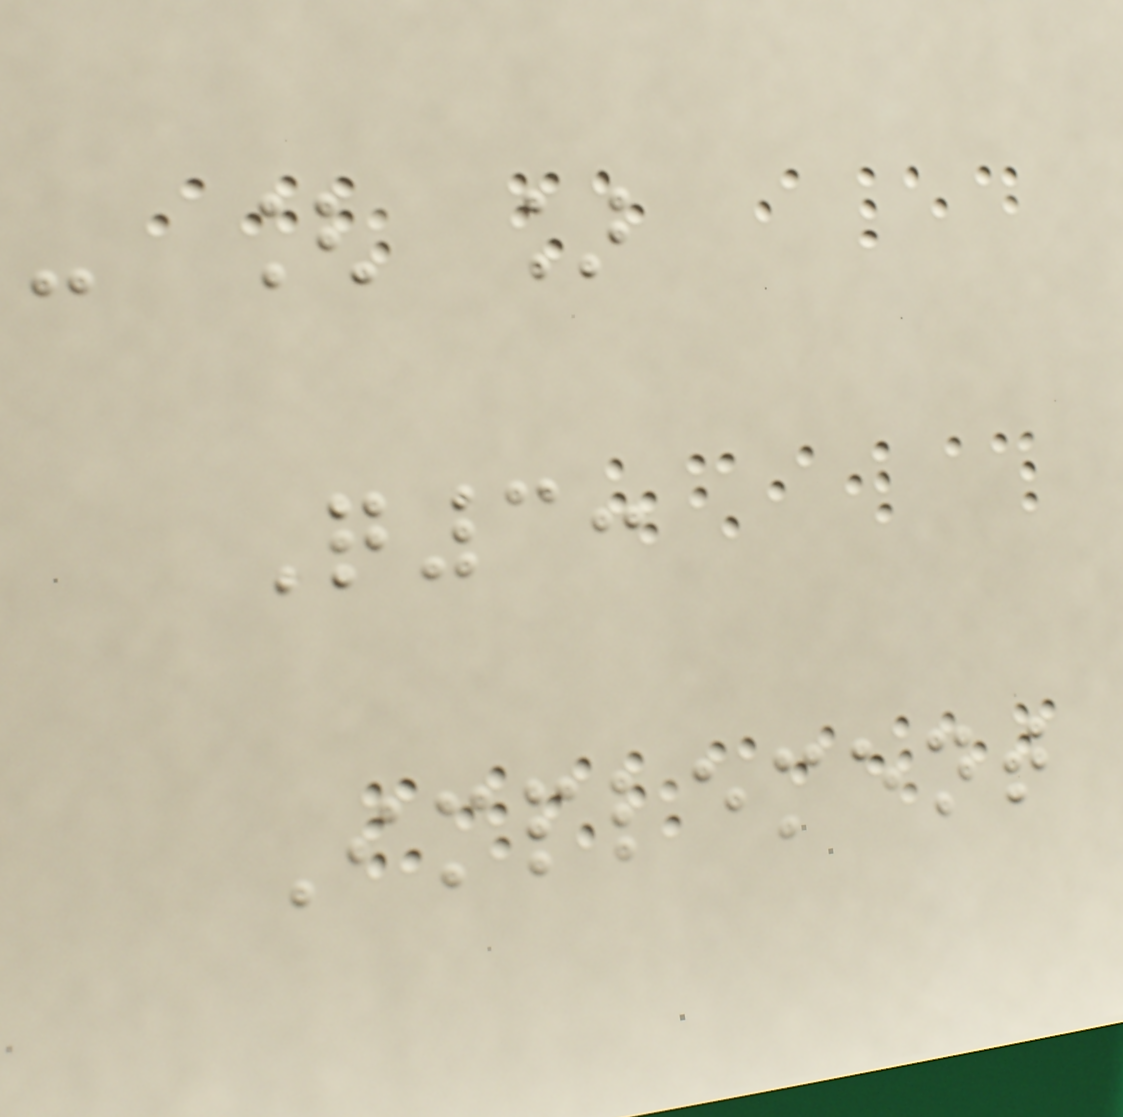- [ ]
Q3:
Implement
